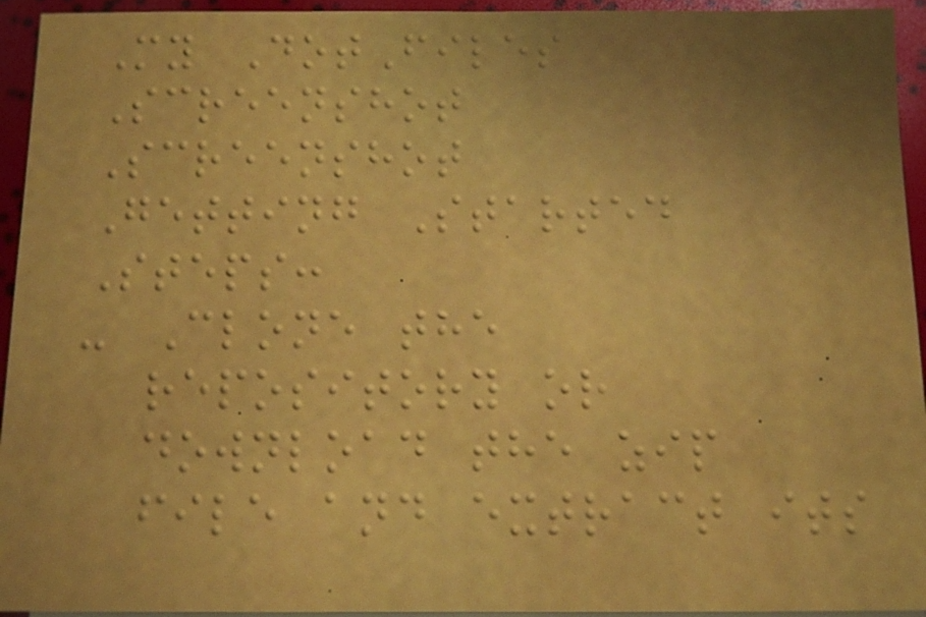My DotFiles
Screenshot
Screenshot
Getting Started
Steps:
- Clone the
repository or
download the zip
file and extract its
